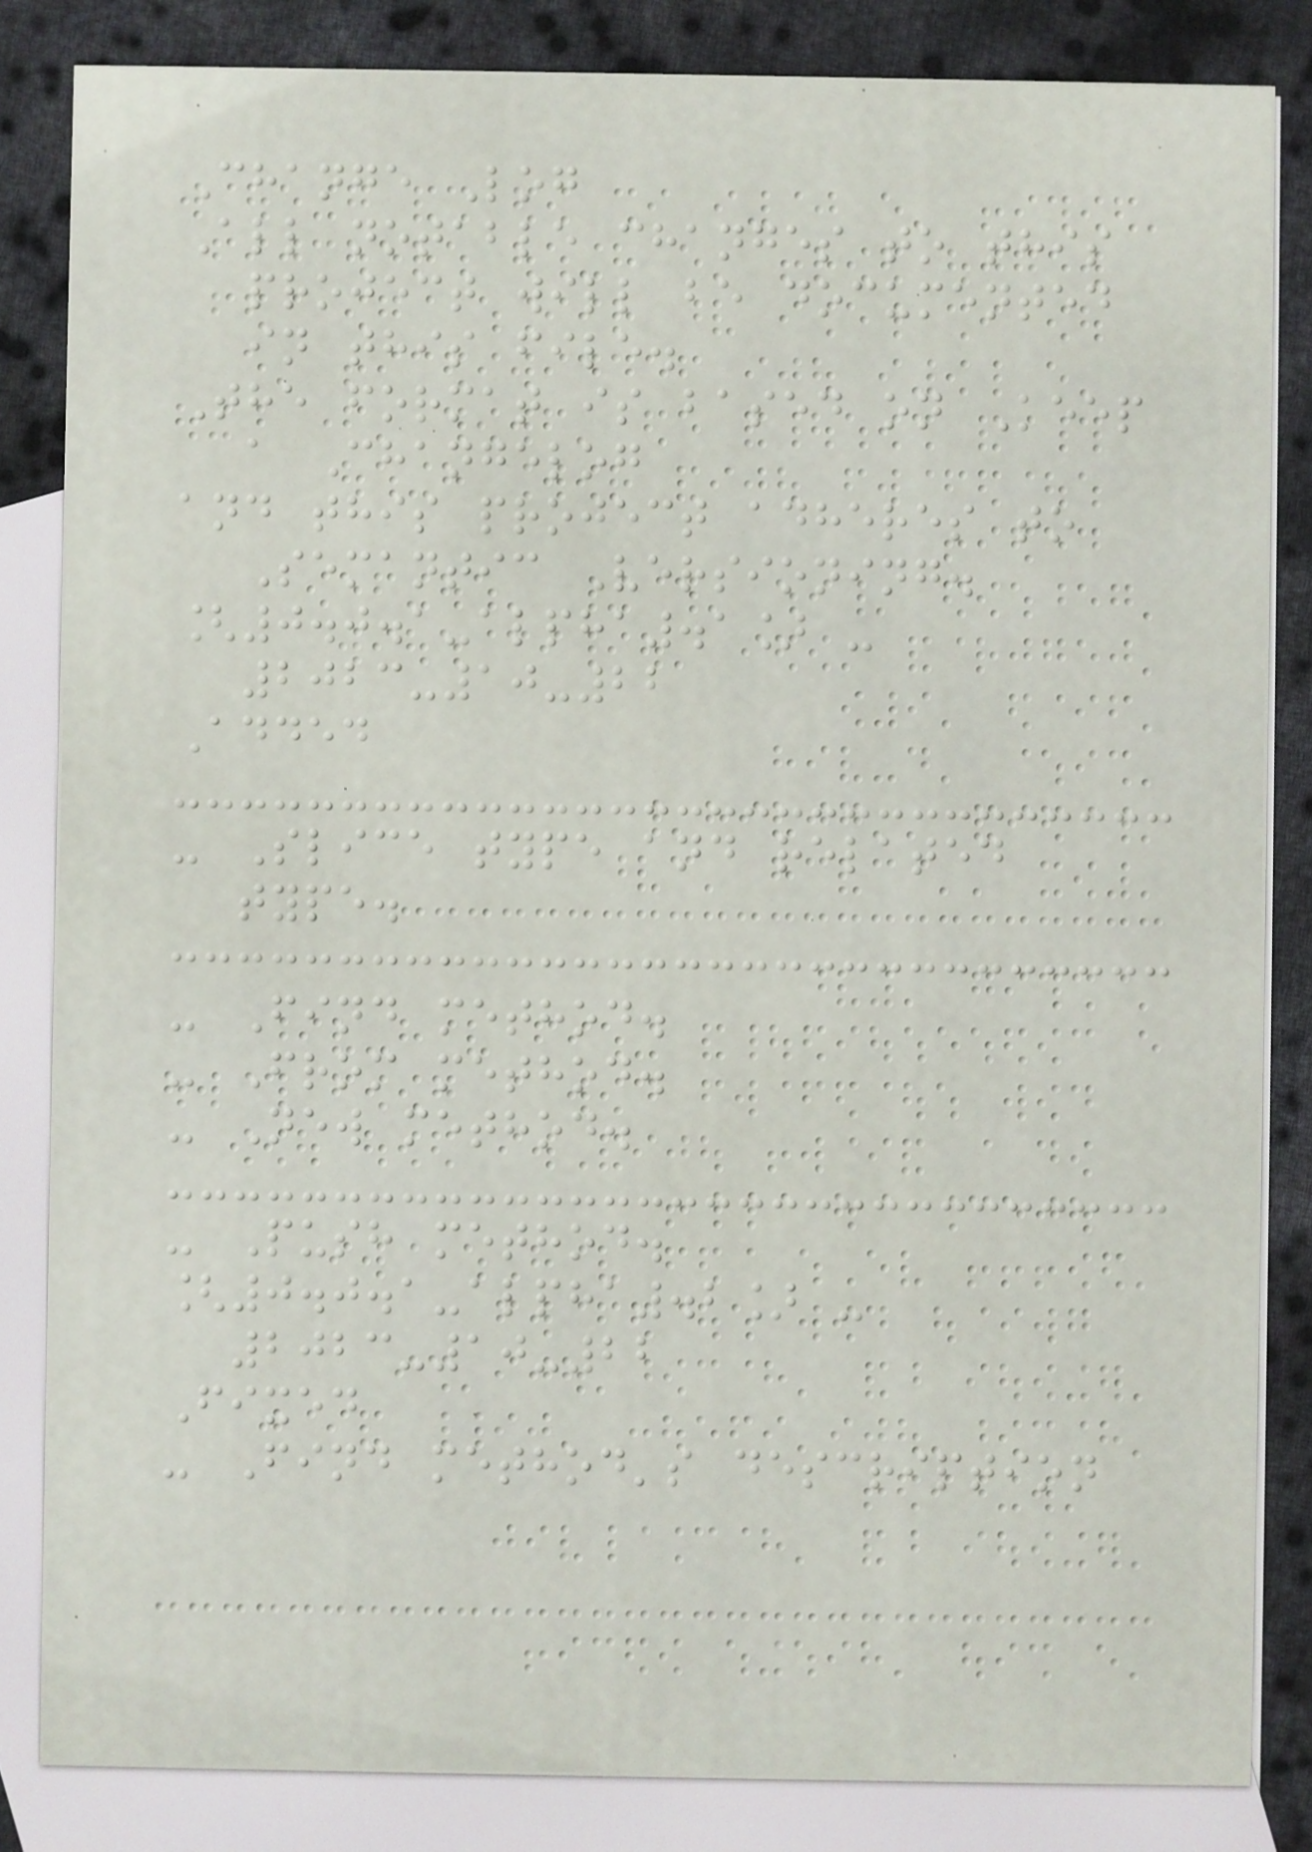Change Log
All notable changes to this
project will be documented
in this file.
The format is based on Keep
a Changelog
and this project adheres to
Semantic Versioning.
[0.0.1-alpha.1] -
2023-10-22
Added
- Slice type and related
type.
- Find method.
- From method.
- New method.
- Push method.
[0.0.1-alpha.2] -
2023-10-22
Fixed
- Find method's description
